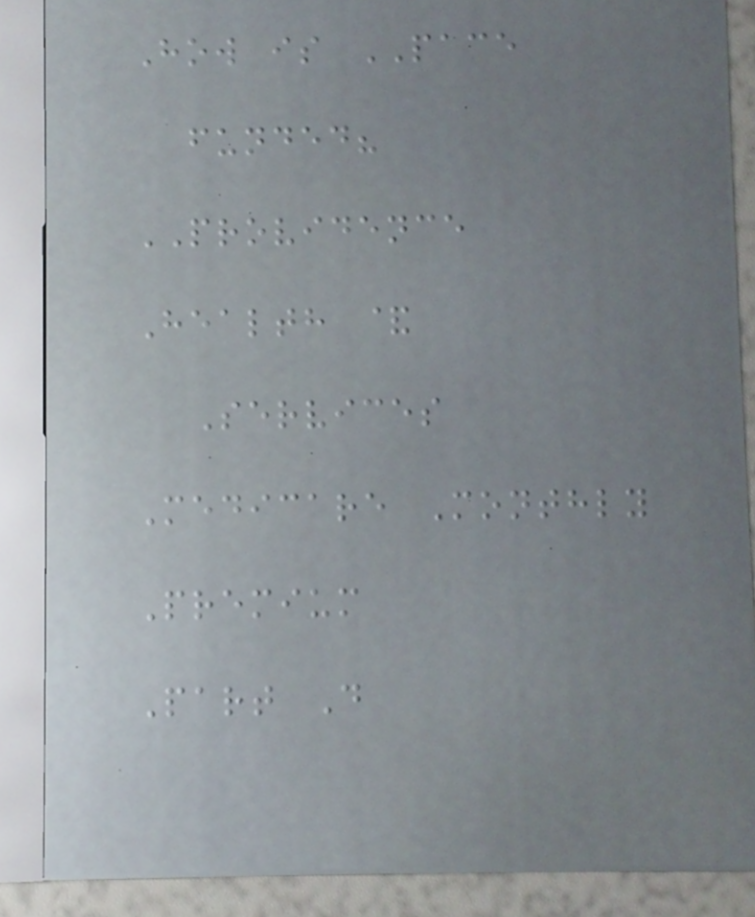How is PACE
funded?
PROVIDENCE
Health &
Services
Medicare Monthly
Premium
Part D
